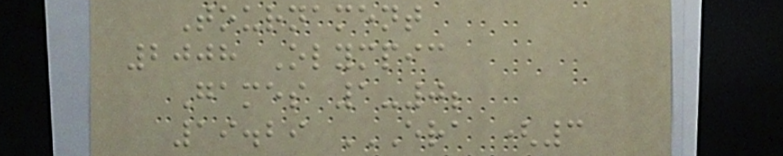Tournament
2008 Olympic
Games 1-0;
19.29 ERA (3
